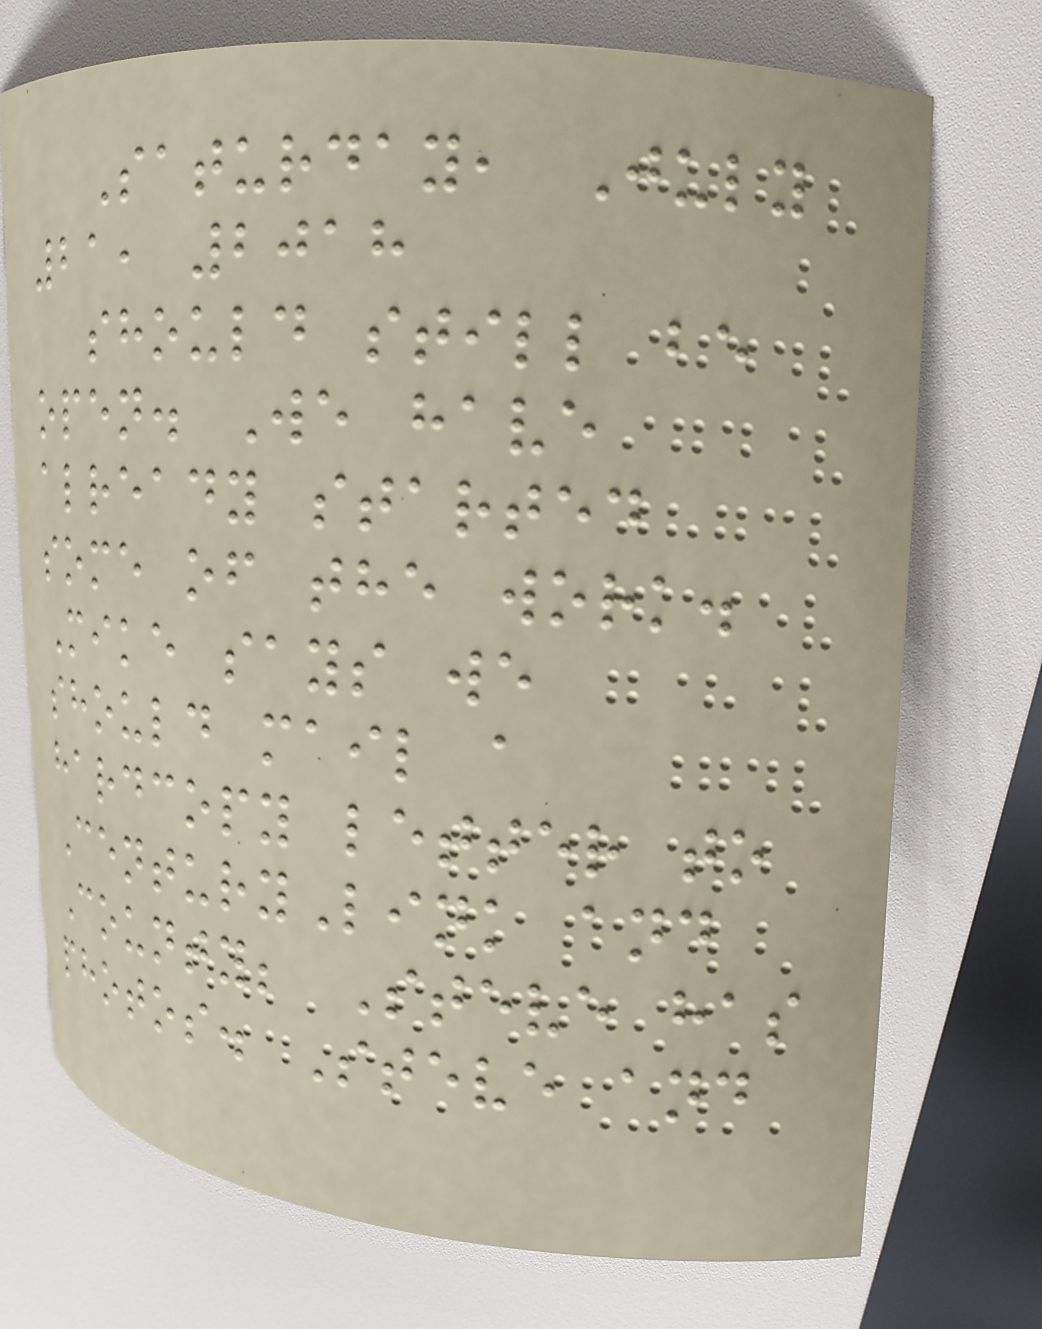Saturday, July
21, 2018
should still be
open. We have
already started
some of the work.
Mike says we
should mail a
hardcopy letter to
CenturyLink and
County; Steve has
photos. Steve and
